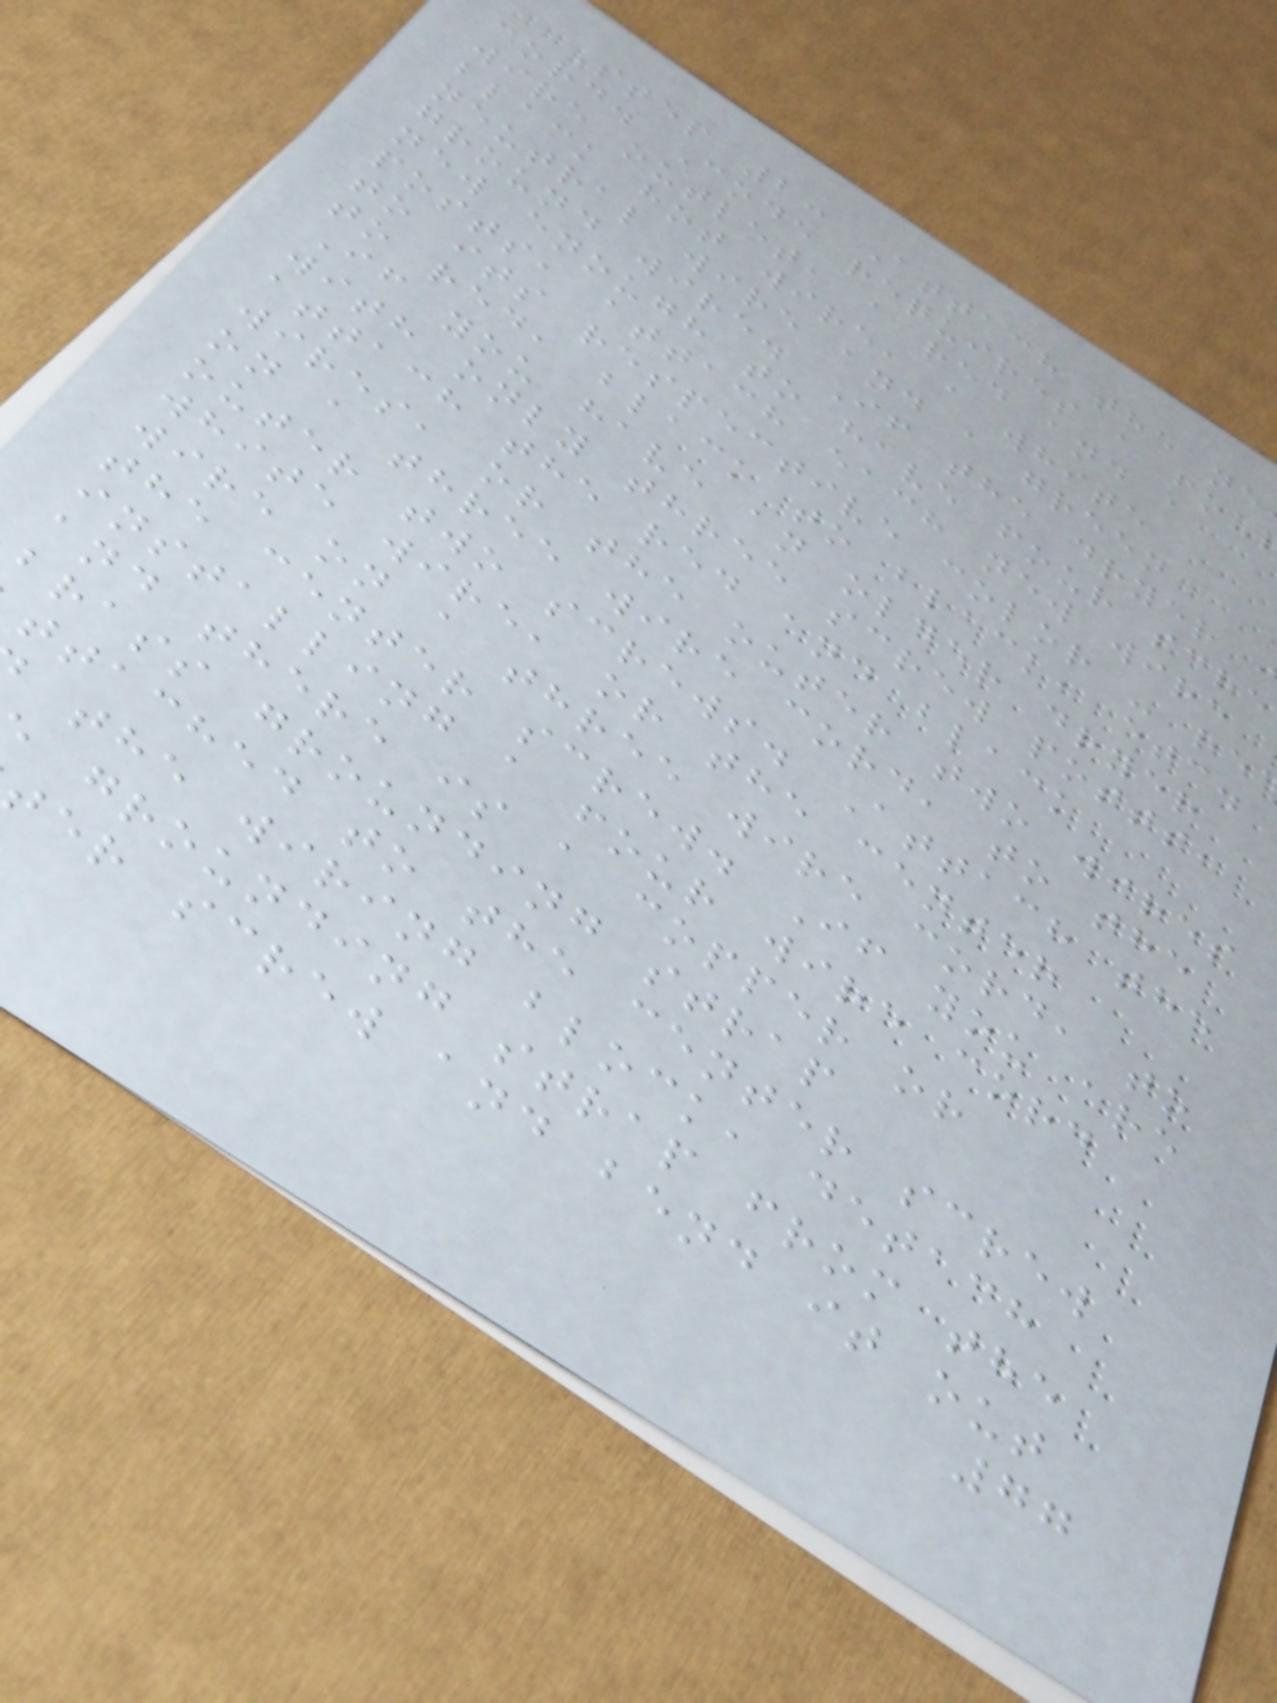Step 2: Attach the ne
cord. Code requires a fou
wire outlet, a red and a
black hot wire, a white
neutral wire and a green
ground wire. If the dryer
new enough to have four scre
posts, attach each new wire
to its respective color - re
to red, black to black, etc.
If you have an older dryer
with only three screw posts,
attach the red and black
wires, or the outer two wires
on a three wire cord, to the
outer two screws. Attach the
white wire, or the center
wire on a three wire cord, to
the center screw. If you are
installing a four wire cord
and there is a copper or
brass grounding strap
ttached to the center screw
the wiring block, detach
grounding strap from the
er screw and bend it out
77
